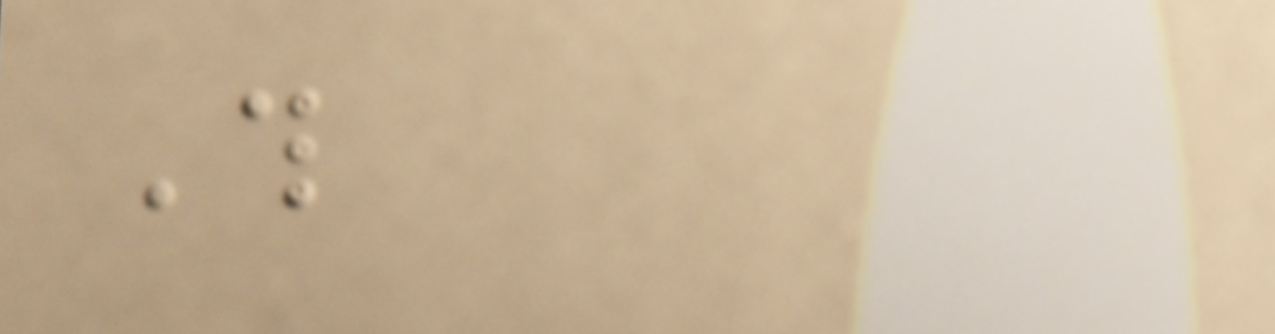This
